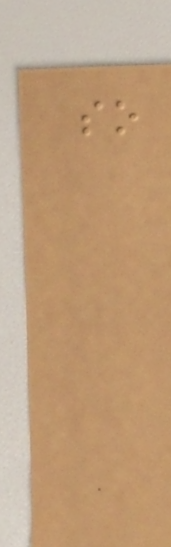so
